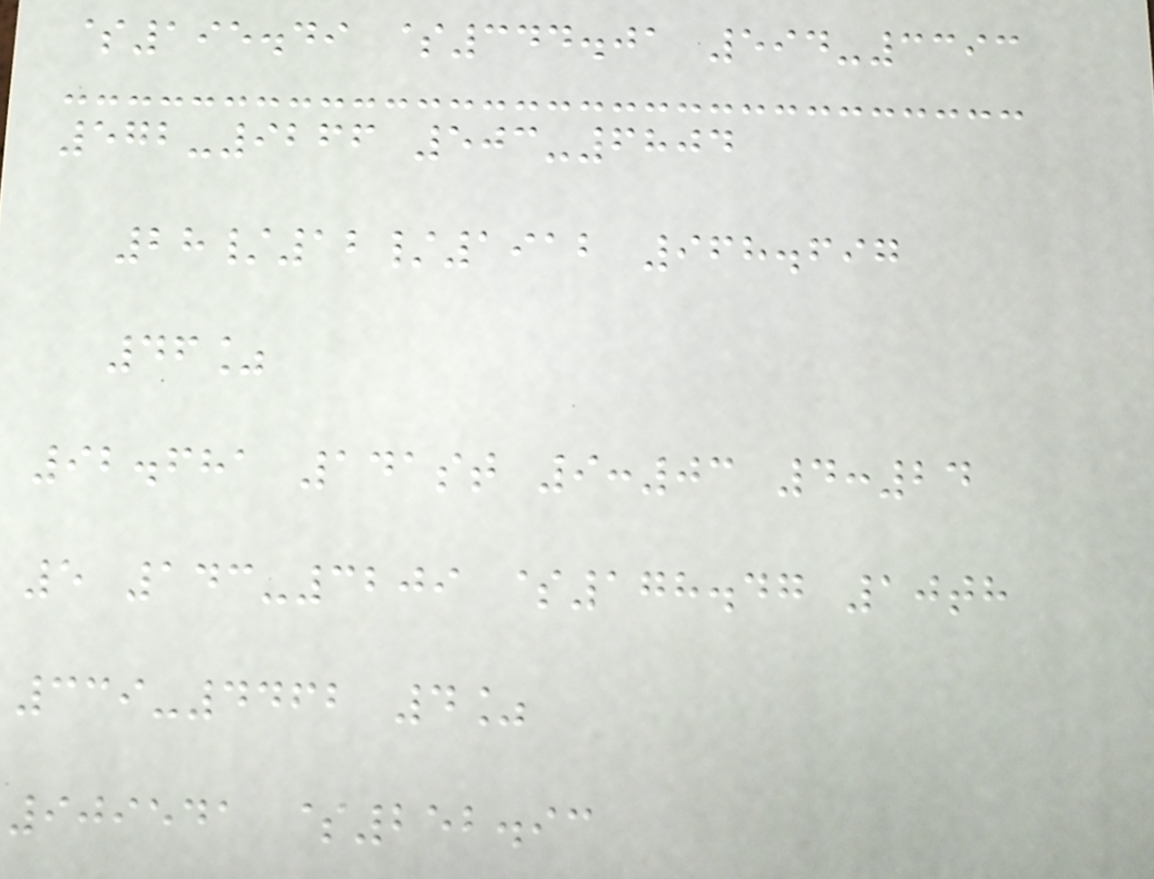$195.49 $344.01 594-3393
572-9266 503-6804
28/12/1912 968.697
46%
92.681 141st 9:03 4:24
5 143-3209 $178.47 10th
339-4462 4%
909541 $252.93
